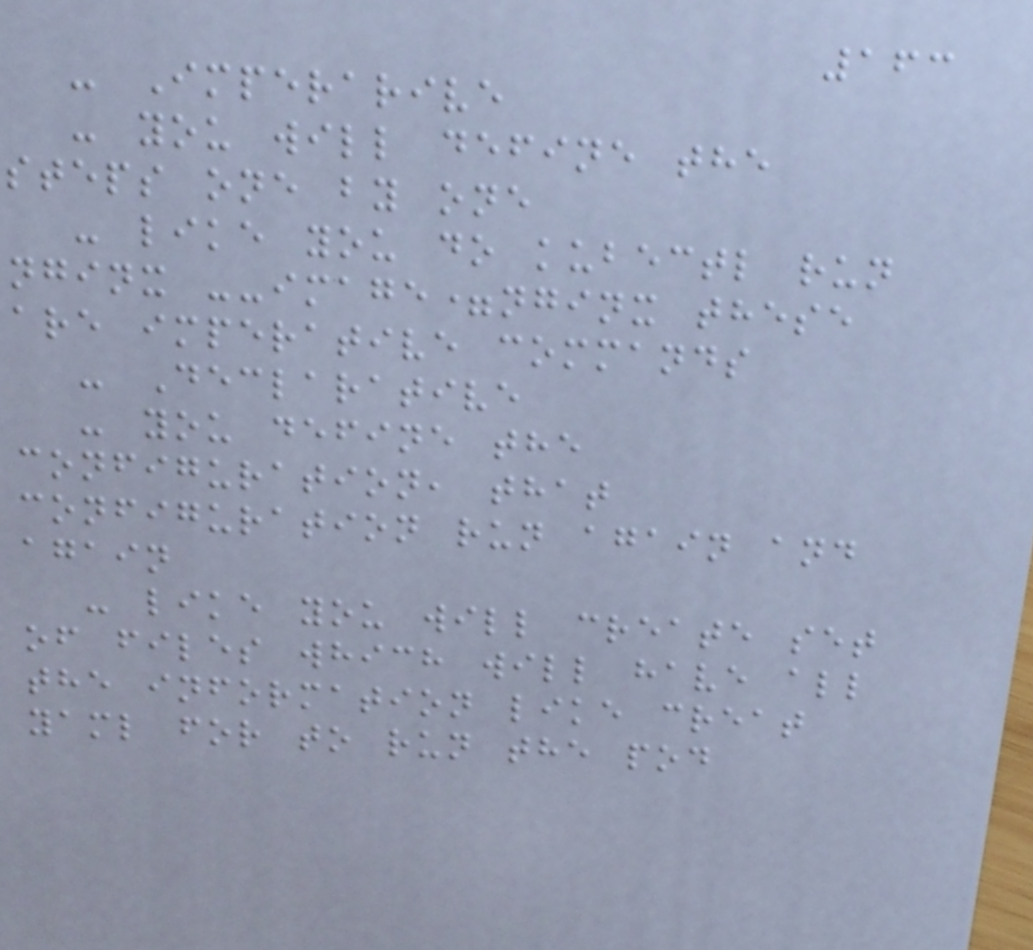163
- Imperarive
- you will define the
steps one by one
- like you do kubectl run
nginx --image=nginx these
are imperative commands
- Declarative
- you define the
configuration, that
configuration run again and
again
- like you will create set
of files which will have all
the information like creat
yaml for to run the pod
